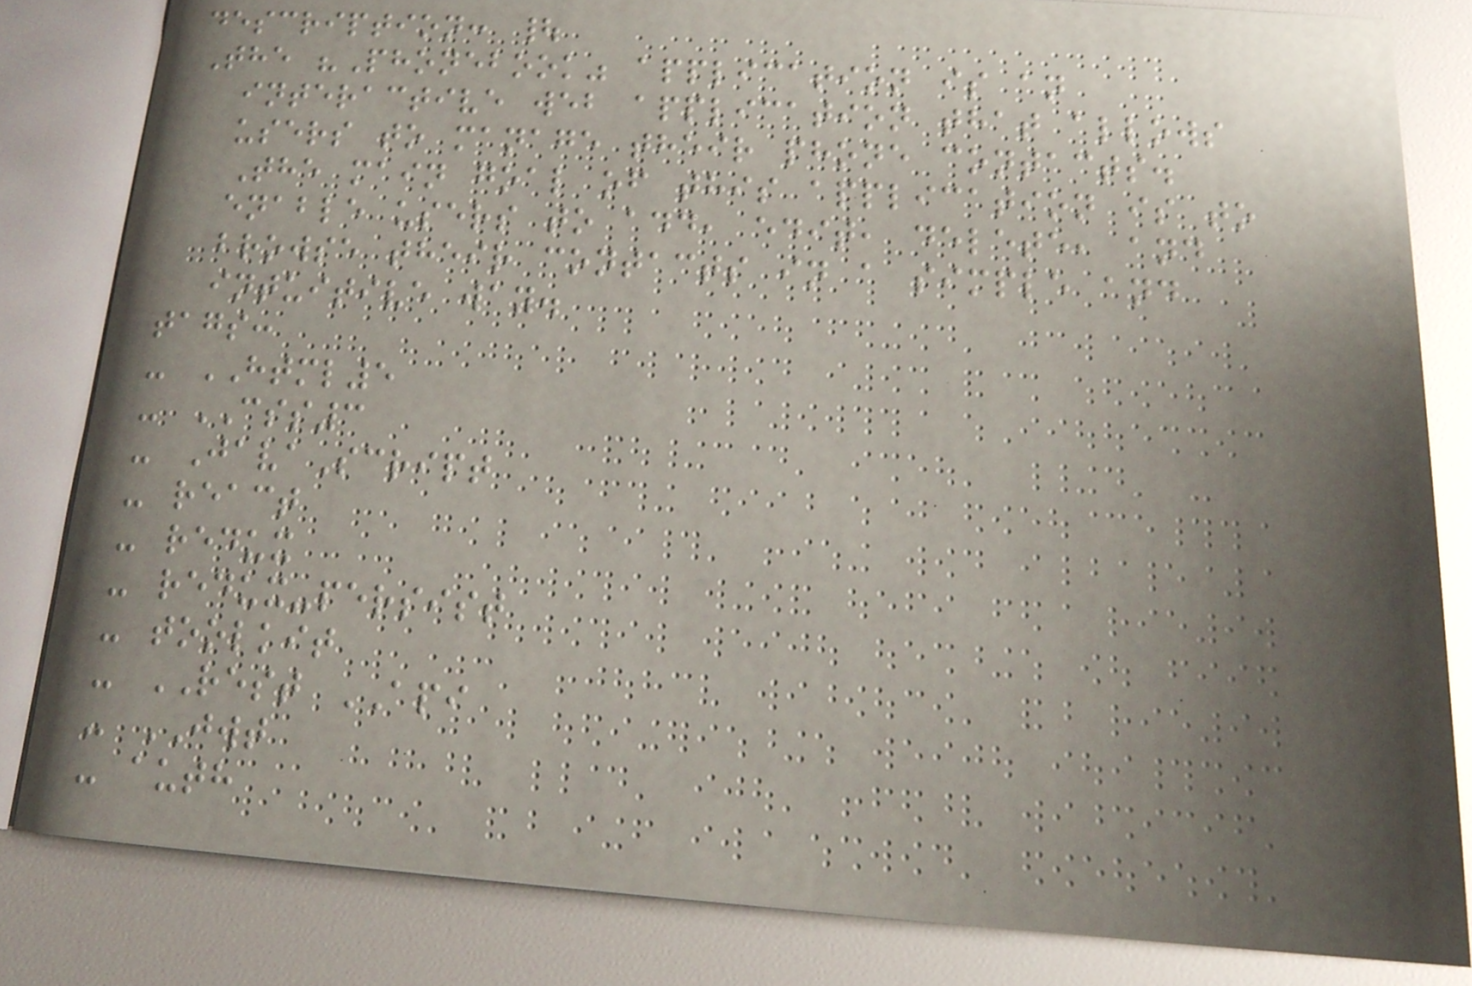description: |
The "Phonebook" application is an
interactive web application that allows
users to manage their phone contacts.
The main goal of this application is to
enable users to add, edit, delete, and
browse their contacts in a simple and
intuitive way.
tags:
- HTML5
- CSS3
- JavaScript
- react
- redux
- redux-persist
- toolkit
- REST API
- JWT
- auth
